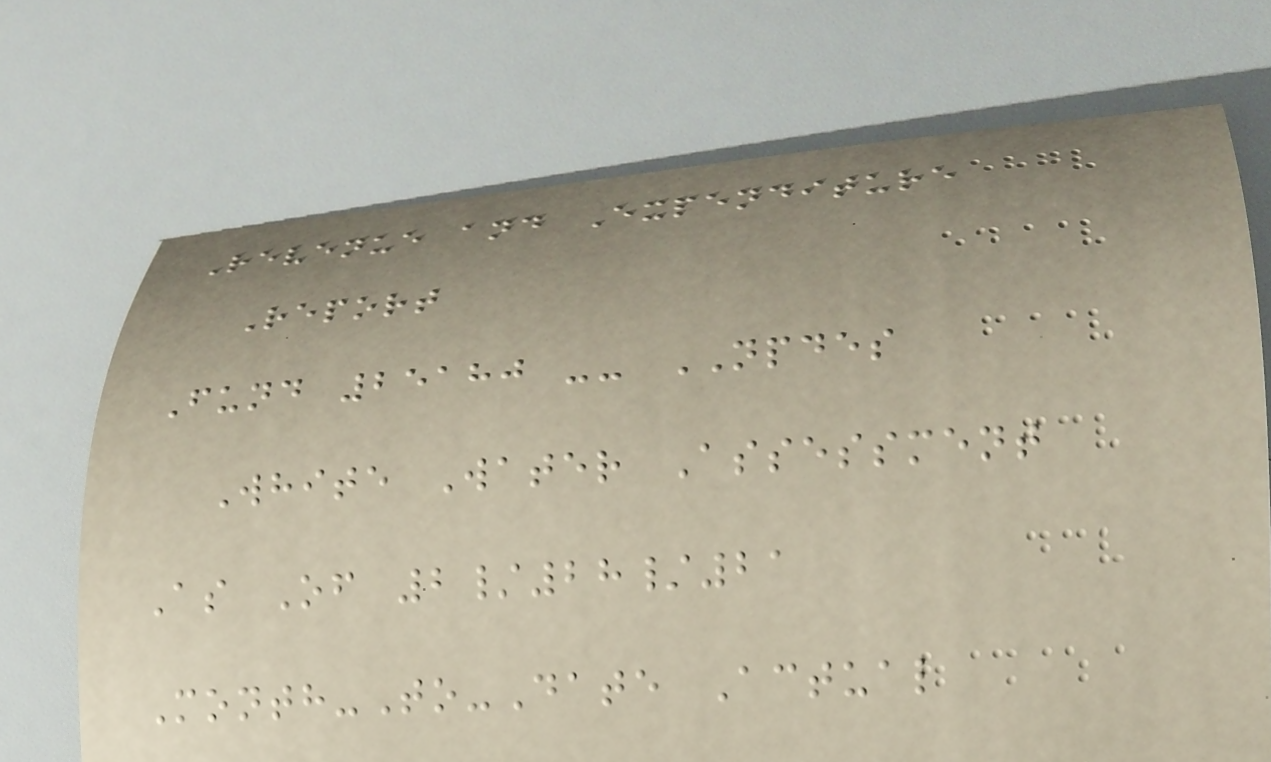Revenue and Expenditure
Report
Fund 25180 -- NPDES
White Water Assessment
As Of 2/28/21
Month-To-Date Actual
